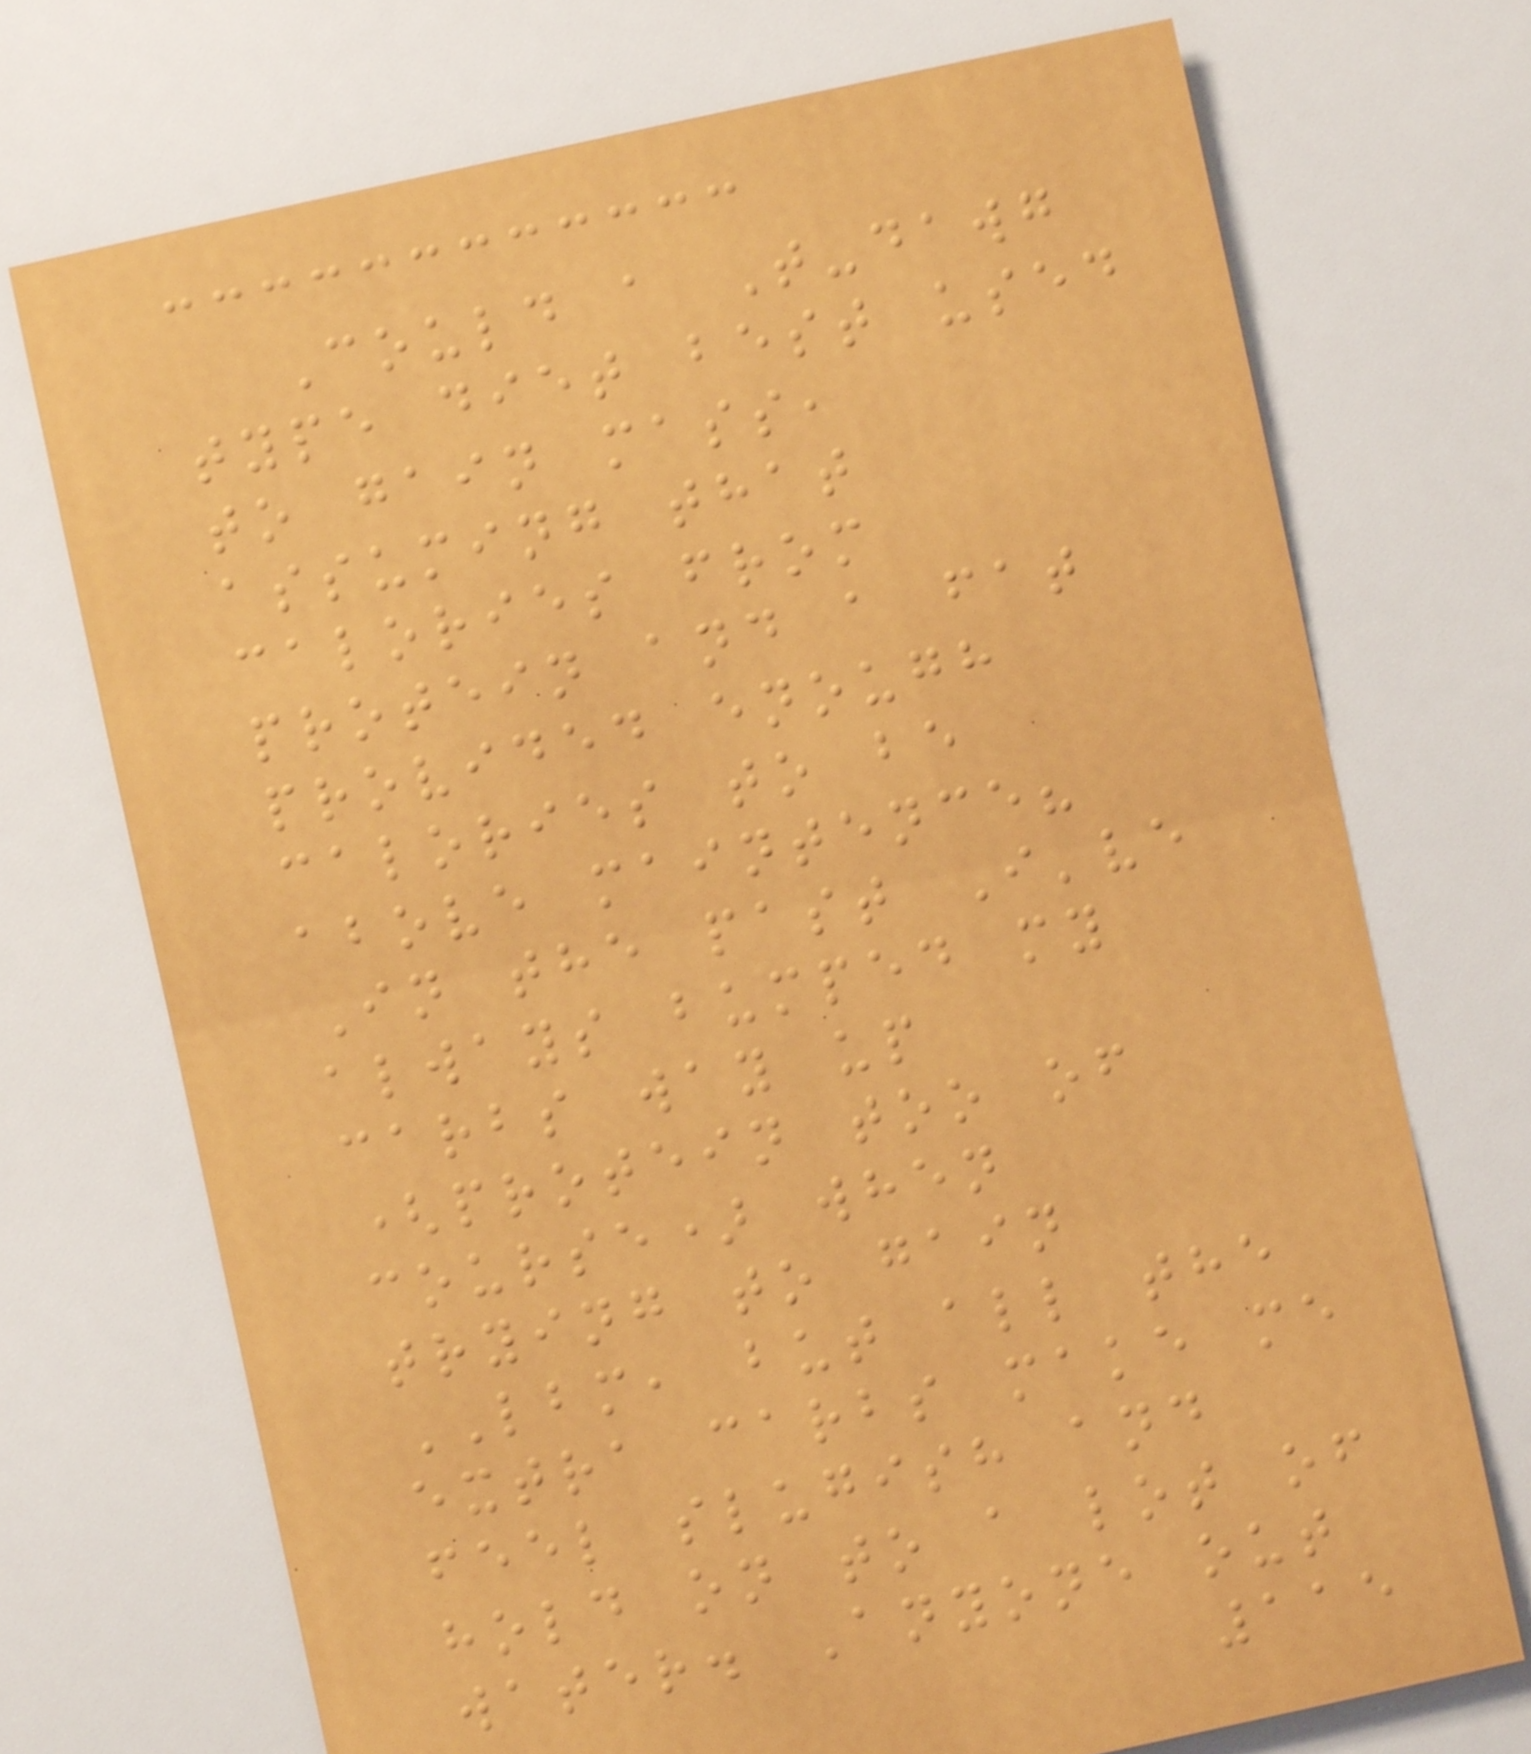Could a T-dawg
type diet best used
to gain mass,
assuming that
calories from
protein and a fat
provided enough
calories to be
above maintence?
In the past I've
always bumped my
carbs way up
(protein too of
course) when
trying to gain
LBM, but all the
extra carbs make me
feel slugish and
hold on to a lot of
water. Anyone out
115
